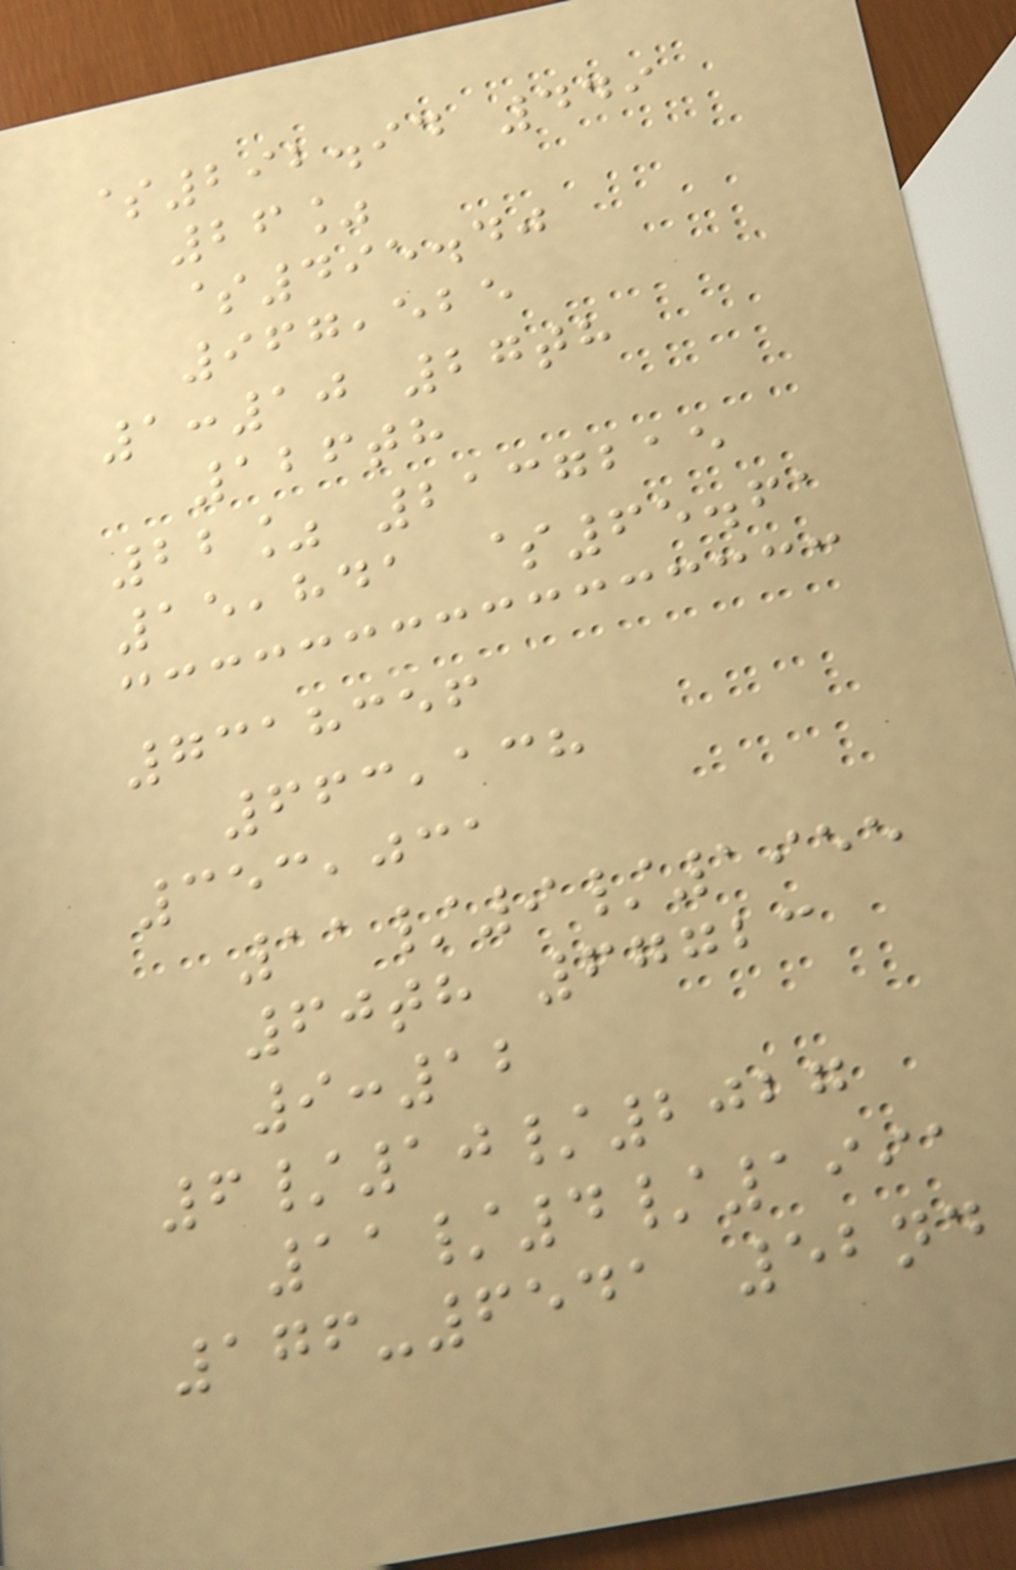$292.94 449
26%
$495.40
967,525
1:10 27th
126th
22% 2137215
15,841 $65.61
7318356
663,138
353,031
11/9/1955
60th 67723
9:12
6/10/2027
11/4/1991
176-6541 52nd
